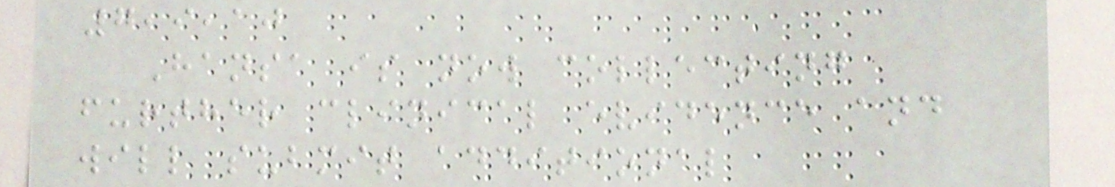7,9,10
Hansa is now collecting
further clinical evidence and
will submit additional
